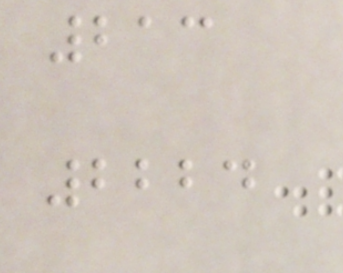213
2224
